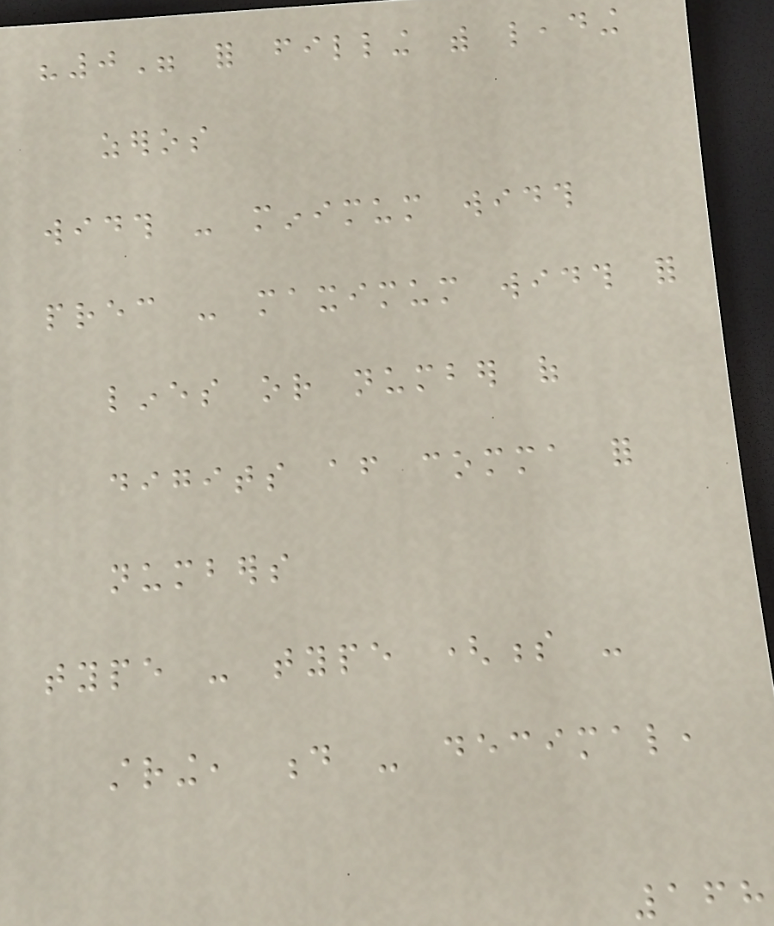"0" for filling with leading
zeros
width - minimum width
prec - maximum width for
lines or number of
digits after comma for
numbers
type - type (s -
string, d - decimal,
168
